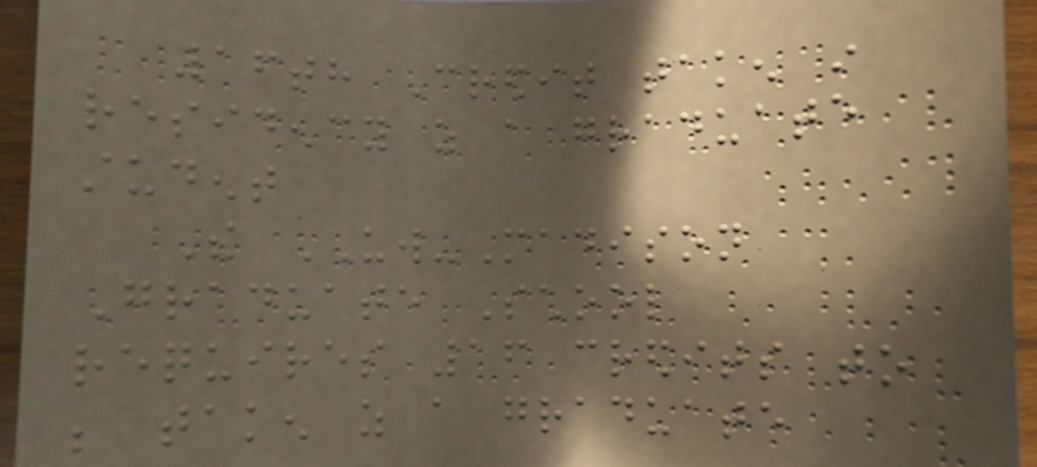16th Credit taken in
residency as a graduate
student
The UW-Madison
Graduate School
requires 16 credits to
be taken as a graduate
